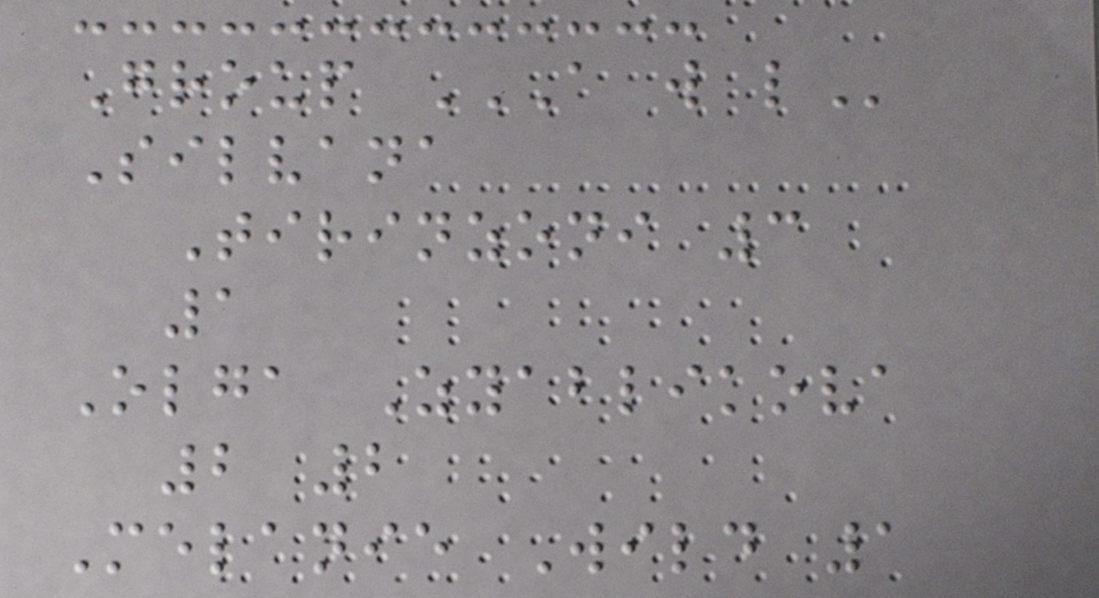Group A W L
Silvana
Tirinzoni 3
1
Olga Zyablikova
2 2
Melanie Wild 1
